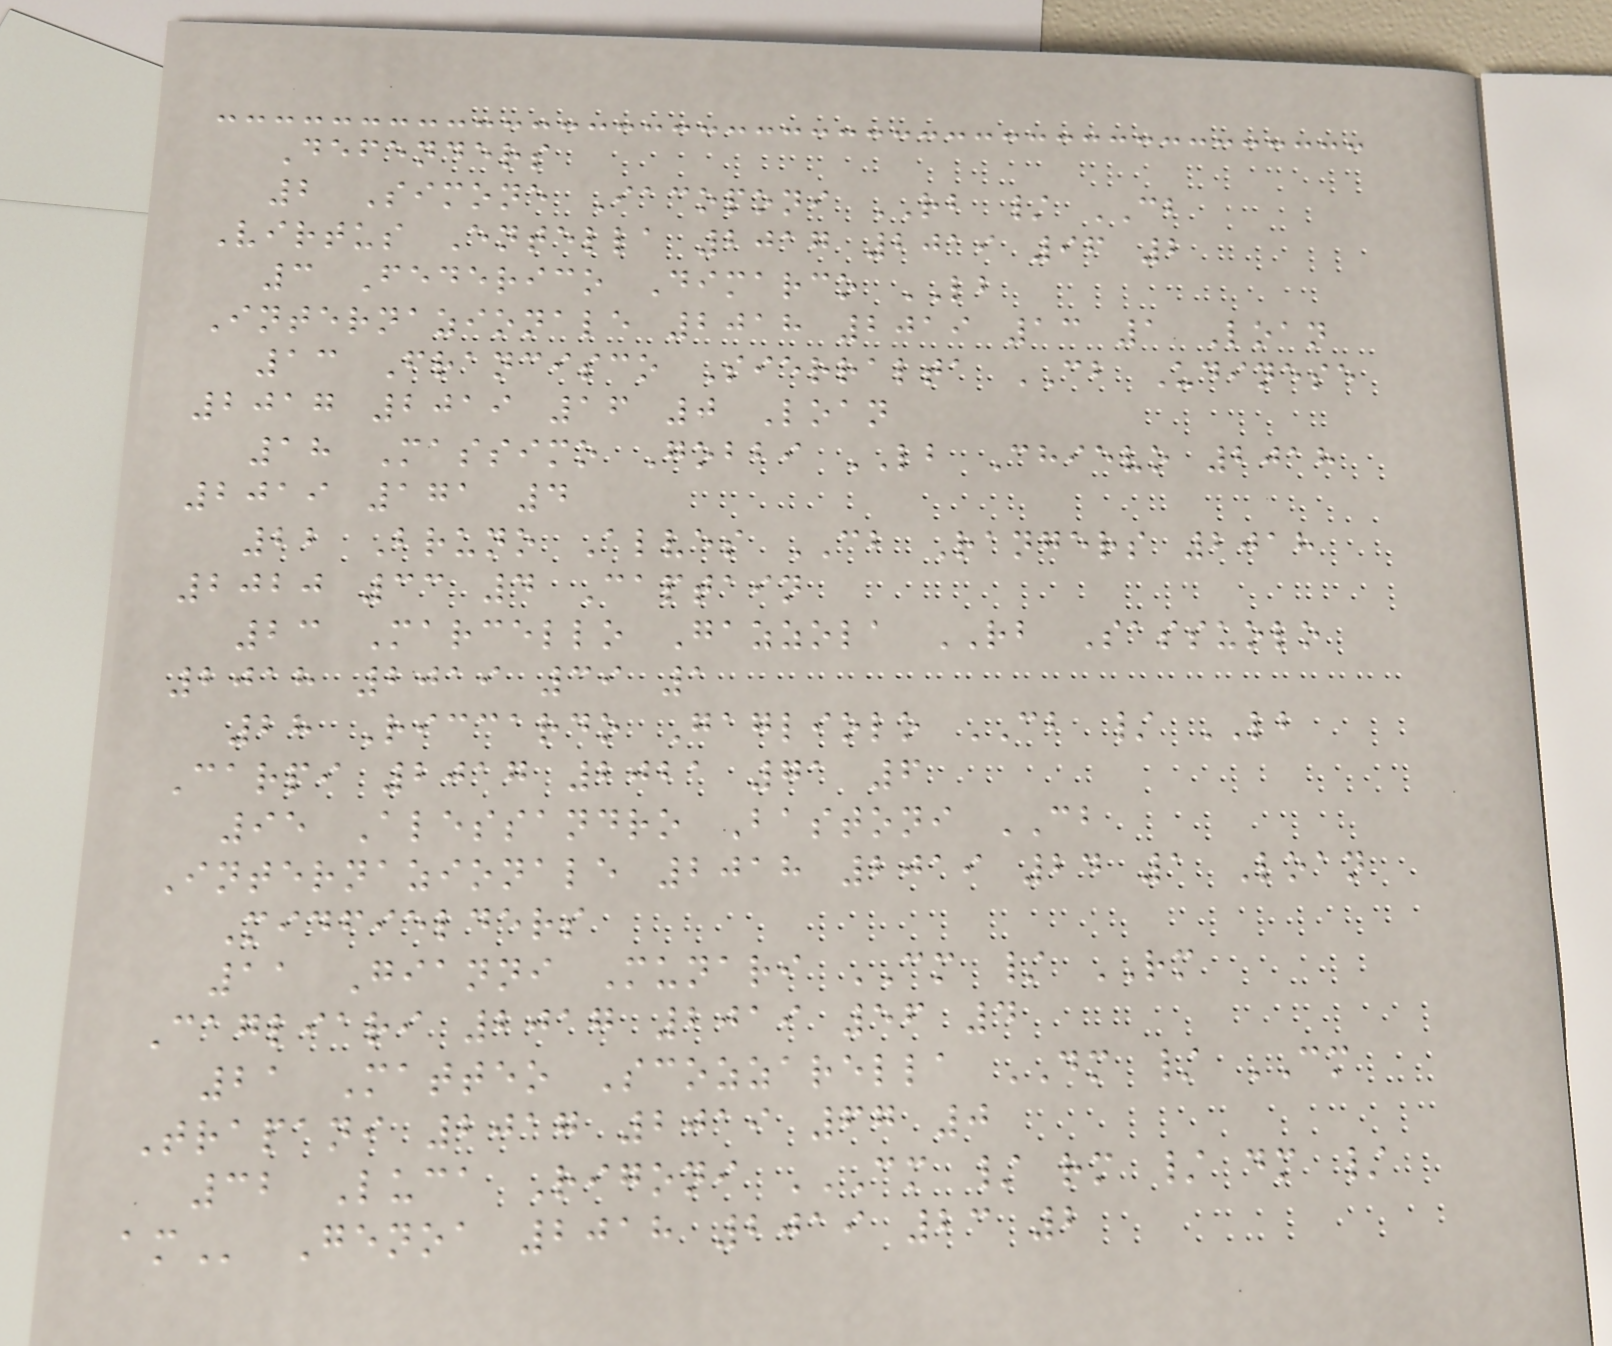Defenders
2 Simone Iacoponi RB / CB
Virtus Entella 2017 2019 96 2
3 Federico Dimarco LB
Internazionale 2018 2019 13 1 Loan
13 Francisco Sierralta CB Udinese
2017 2019 16 0 Loan
18 Massimo Gobbi LB Chievo 2018
2019 171 4
22 Bruno Alves CB Rangers 2018
2020 33 4 Captain
23 Marcello Gazzola RB Sassuolo
2018 2019 39 1
28 Riccardo Gagliolo CB / LB
Carpi 2017 2021 71 6
95 Alessandro Bastoni CB
Internazionale 2018 2019 24 1 Loan
Midfielders
11 Gianni Munari CM / RM
Cagliari 2017 2019 56 4
21 Matteo Scozzarella DM / CM
Trapani 2017 2019 67 0
32 Luca Rigoni CM / RM / DM /
AM Genoa 2018 2019 23 2
